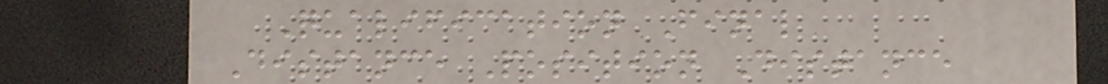Qualification Final
Distance Position Distance
